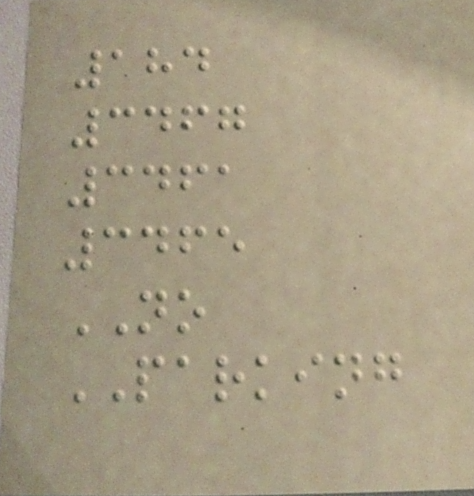184
3467
3461
3465
NO
PARKING
